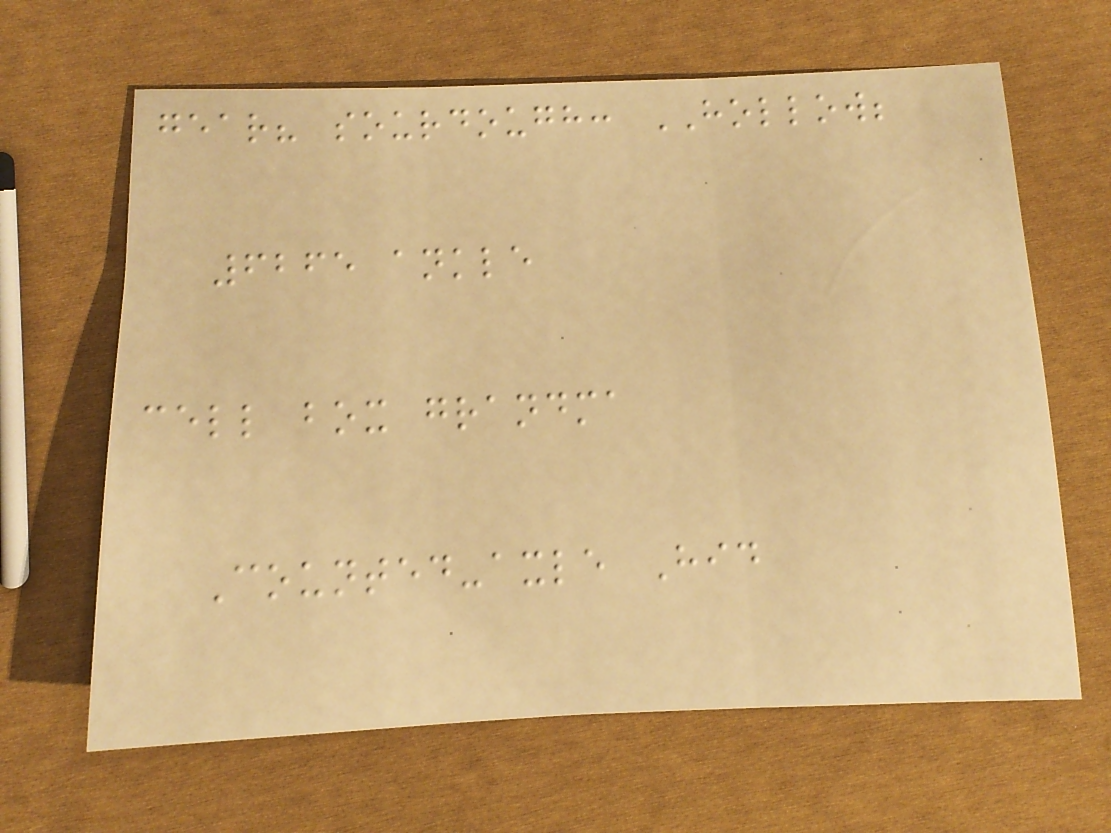gear? sourdough: HOLLOW;
6265 ankle
cell box grandma
Counted-axle Hid
